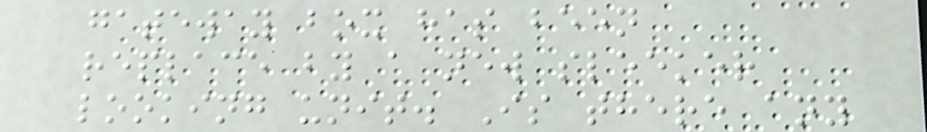gateway box has been
replace by a new sleeker
looking unit. Is there any
